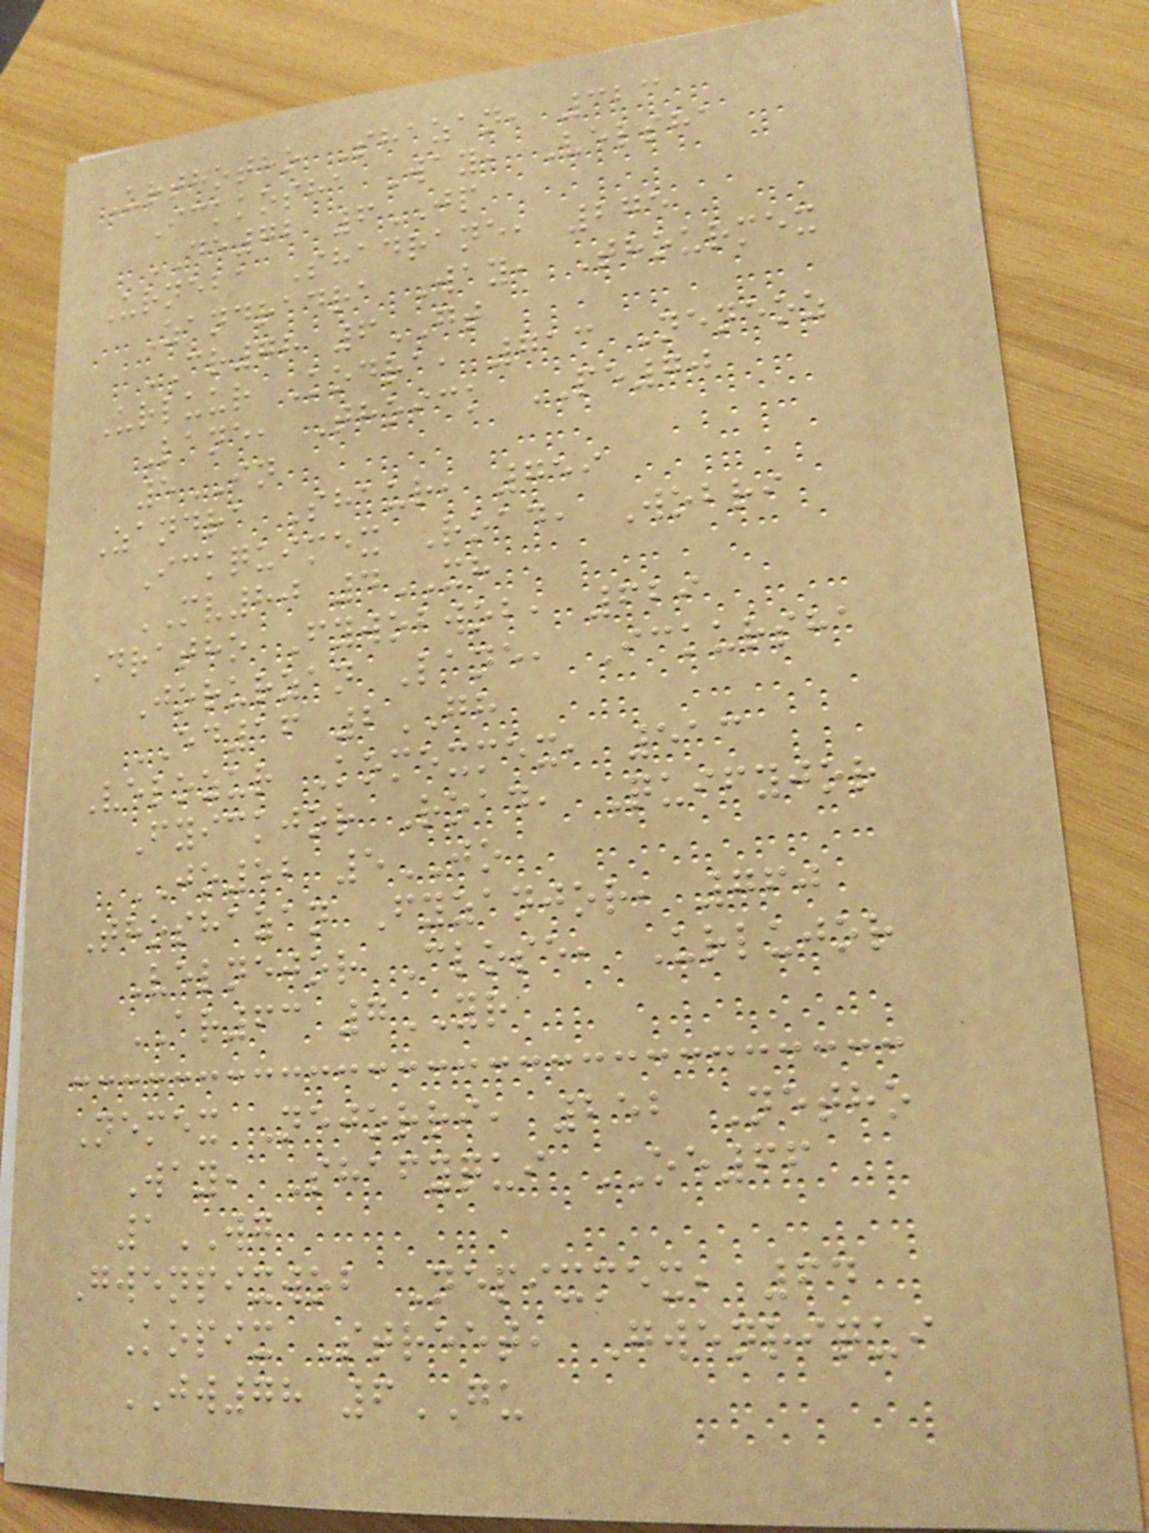Urthotho Shazan, 323
Ickkosha Way, Velsha
DE72 6JP
Urneba Shadrane, 275
Zandradra Way, Thourmex
CR78 6GT
Urluur Kodra, 713 Neneoz
Lane, Thoick PE70
5IN
Zandra Shaur, 759
Ickquimex Road, Wobri
MV80 4XH
Dratho Fywobwob, 629
Jorurzan Lane, Ickursha
ED16 2GH
Velozur Komexmex, 513
Fyickjor Road, Quifyjor
JO52 5JO
Thoshazan Fyzanjor, 760
Velnejor Close, Urlujor
AR63 7YR
Nemex Nejorri, 252 Netho
Way, Shafyqui OE66
1WG
Gwenpixwob Nepixmex, 64
Kopix Street, Gwenriqui
JW78 6GU
